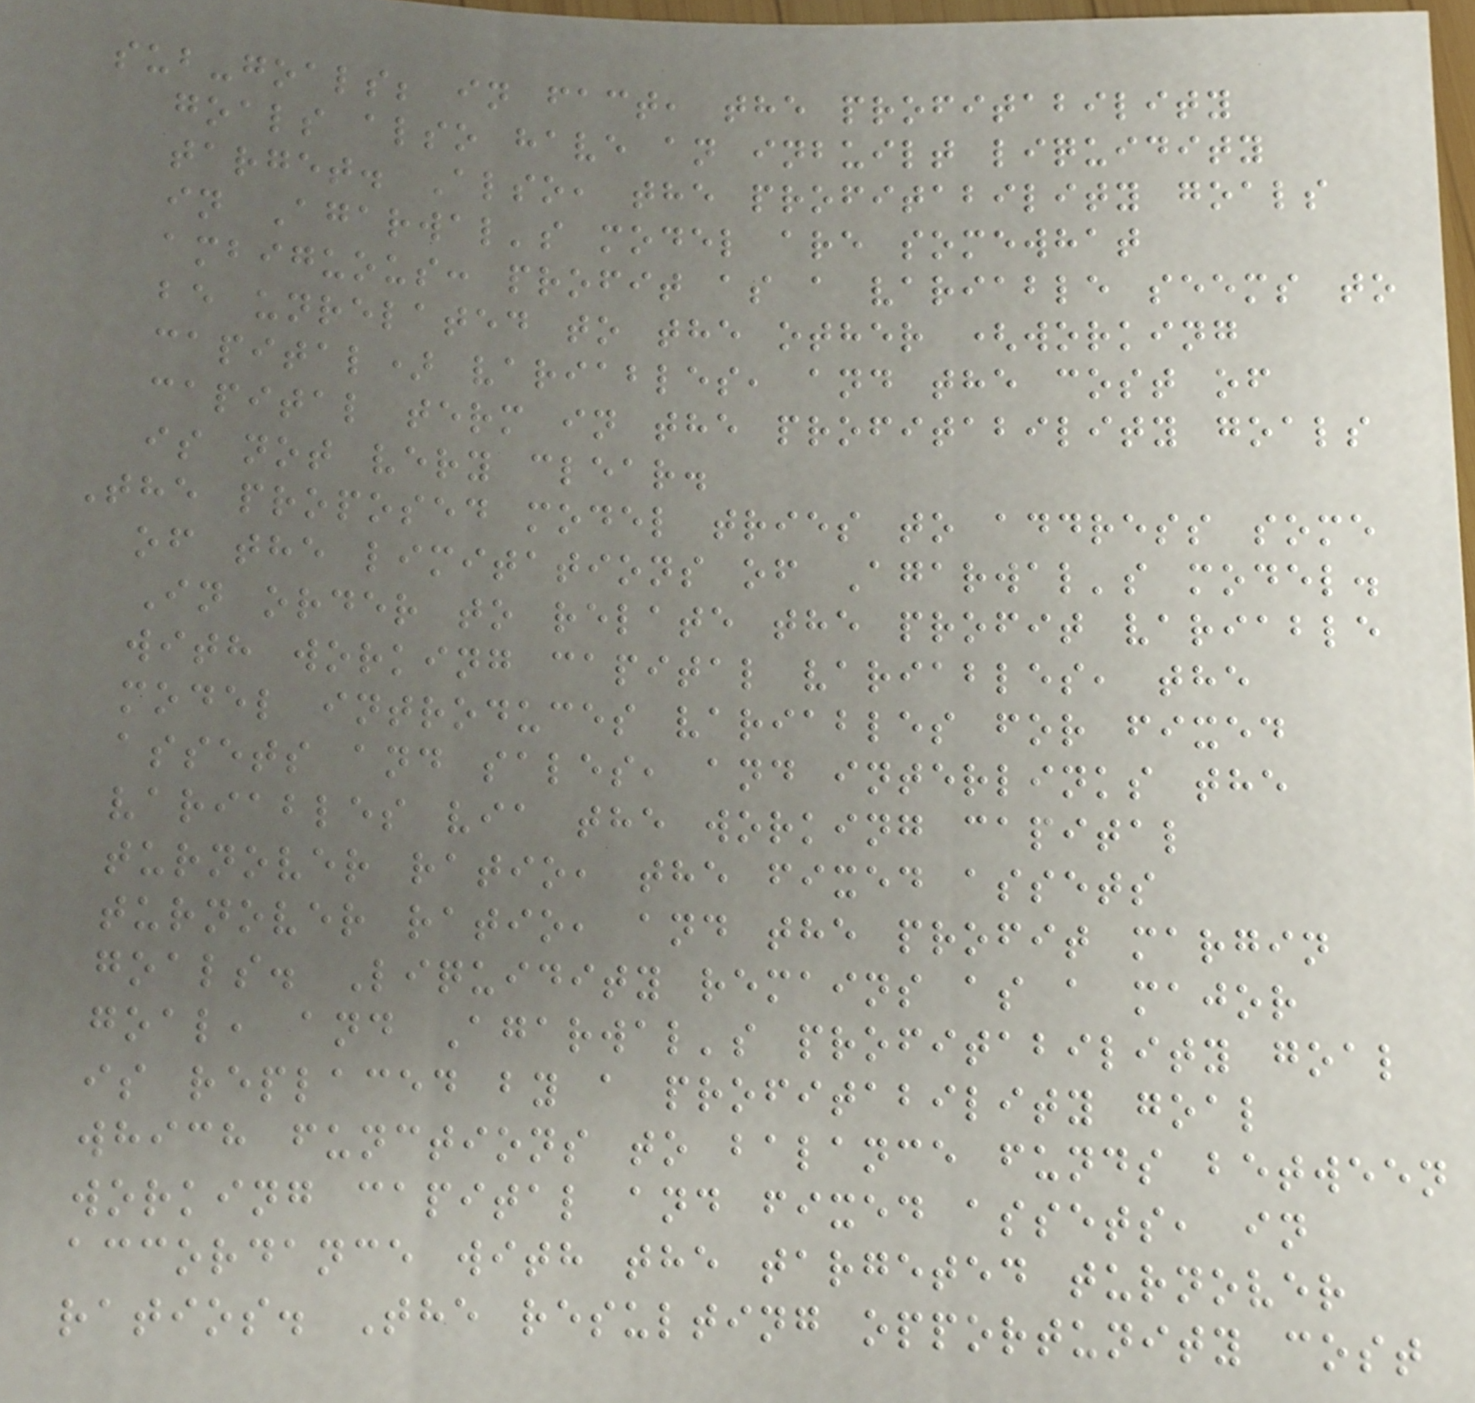sub-goals; in fact, the profitability
goals also have an inbuilt liquidity
target. Also, the profitability goals
in Agarwal's model are somewhat
ambiguous: profit as a variable seems to
be unrelated to the other (working
capital) variables, and the cost of
capital term in the profitability goals
is not very clear.
The proposed model tries to address some
of the limitations of Agarwal's model.
In order to relate the profit variable
with working capital variables, the
model introduces variables for fixed
assets and sales, and interlinks the
variables via the working capital
turnover ratio, the fixed assets
turnover ratio, and the profit margin
goals. Liquidity remains as a major
goal, and Agarwal's profitability goal
is replaced by a profitability goal
which functions to balance funds between
working capital and fixed assets, in
accordance with the targeted turnover
ratios. The resulting opportunity cost
